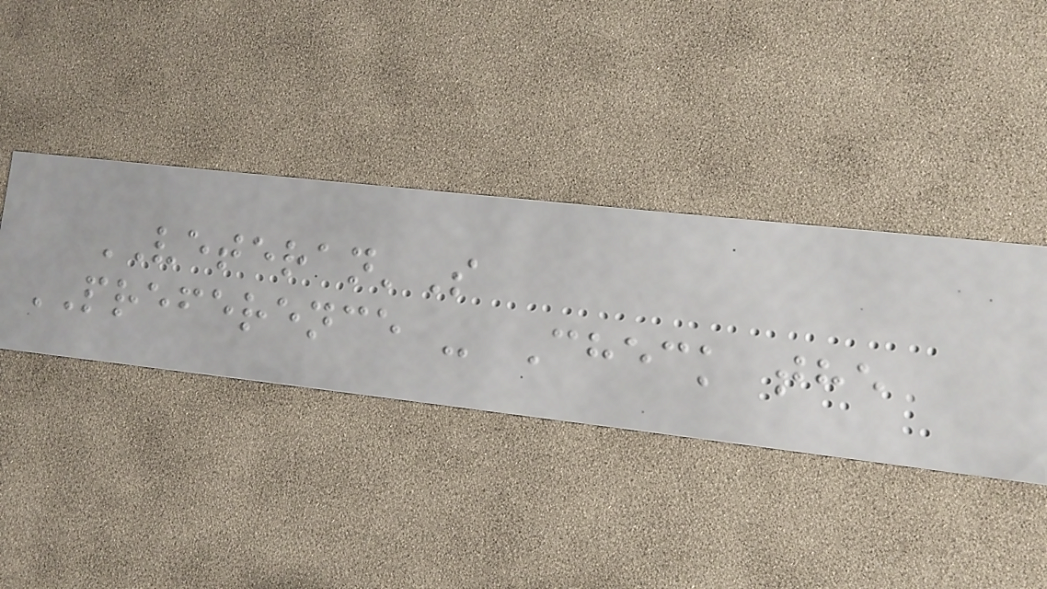VETERAN'S
PREFERENCE - Check the
